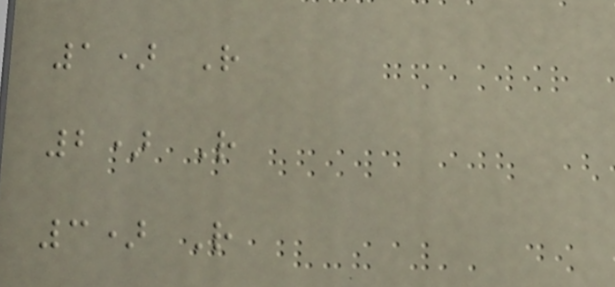1) R
2) R
3) R
